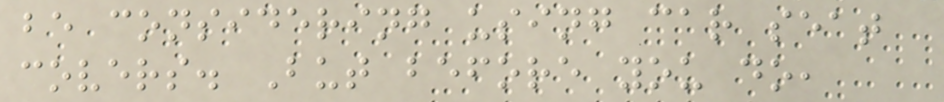be considering using car seat
covers. But before you do,
